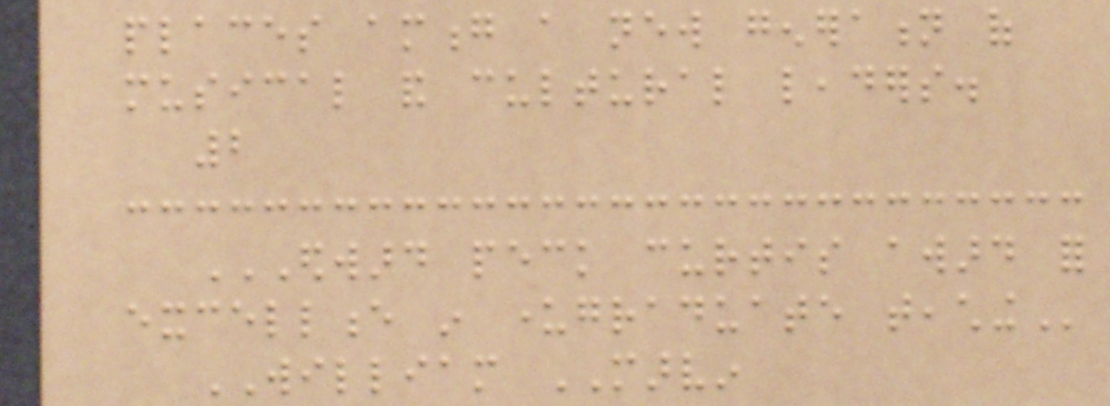places among a new generation of
musical and cultural leaders.
2
EDWARD PECK CURTIS AWARD FOR
EXCELLENCE IN UNDERGRADUATE TEACHING
WILLIAM MARVIN
